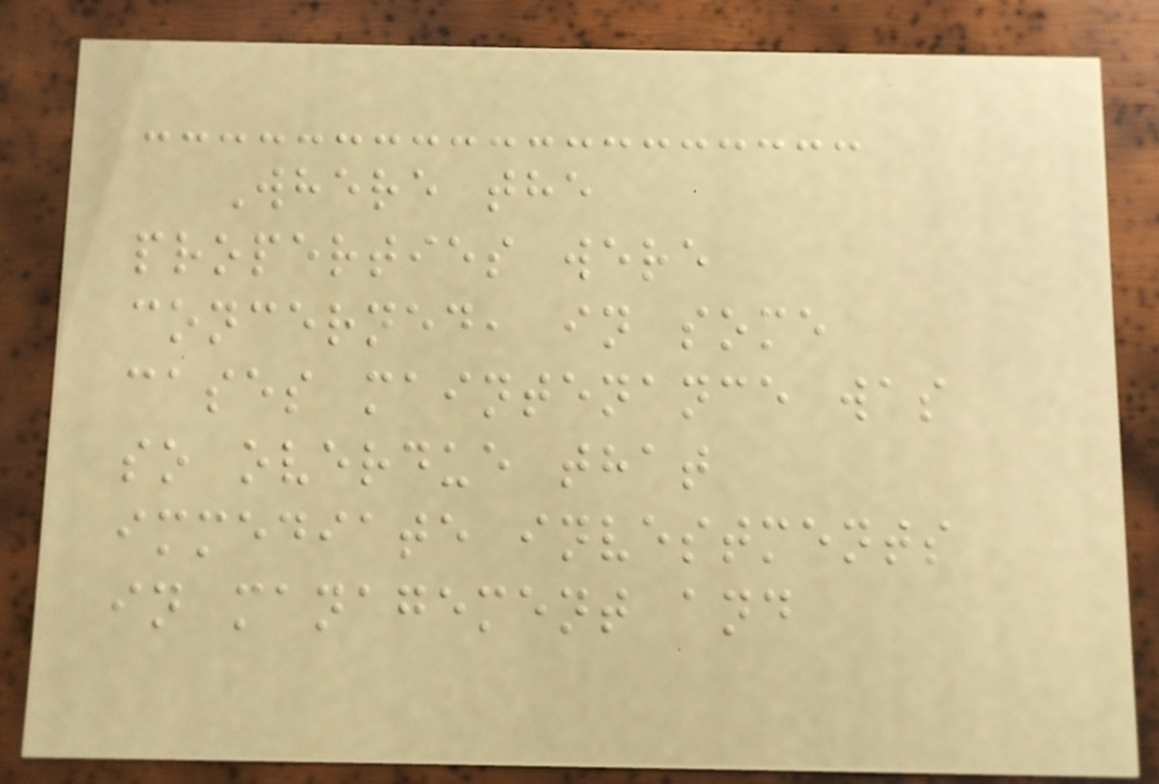Where the
properties were
concerned, in some
cases maintenance was
so overdue that
immediate investments
in management and
